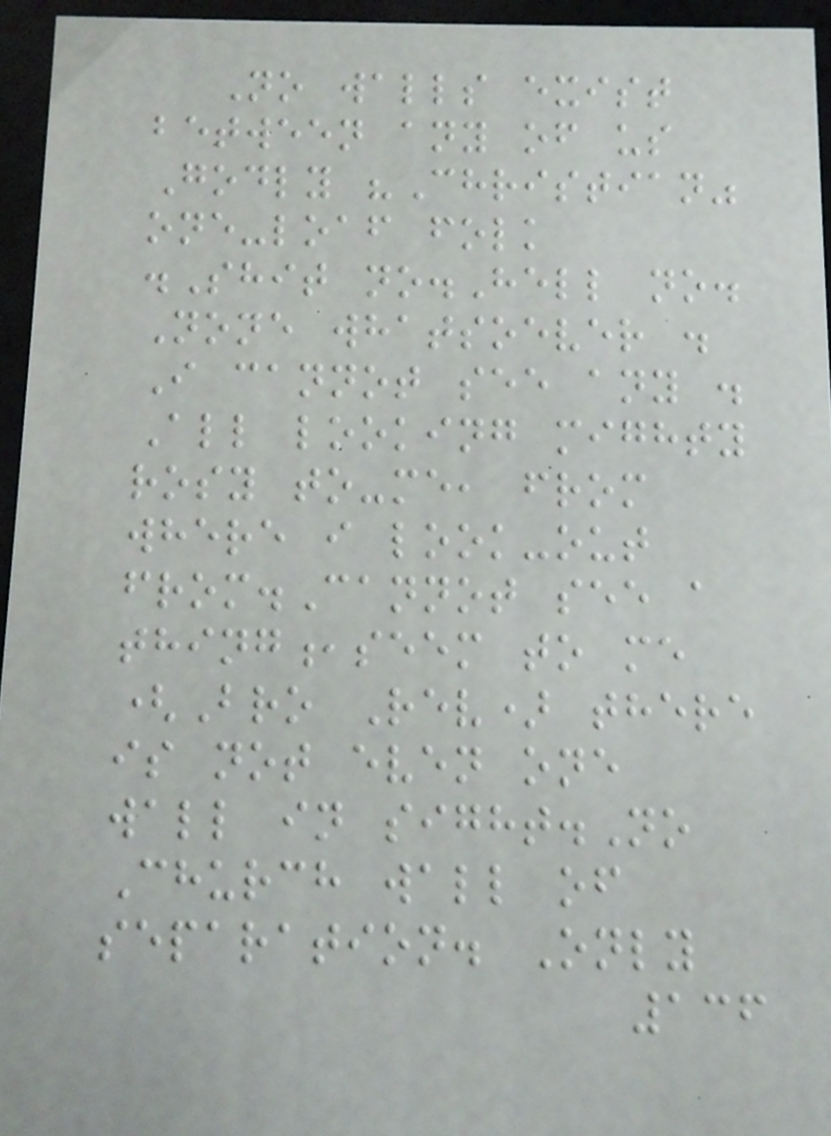No walls exist
between any of us
Godly "Christian"
one-loaf folk
.Shit no.Hell no.
None whatsoever .
I cannot see any .
All looking mighty
rosy to-me, from
where i look-out
from.Cannot see a
thing,seem to me
(Bro Rev) there
is not even one
wall in sight.No
Church wall of
separation. Only
136
